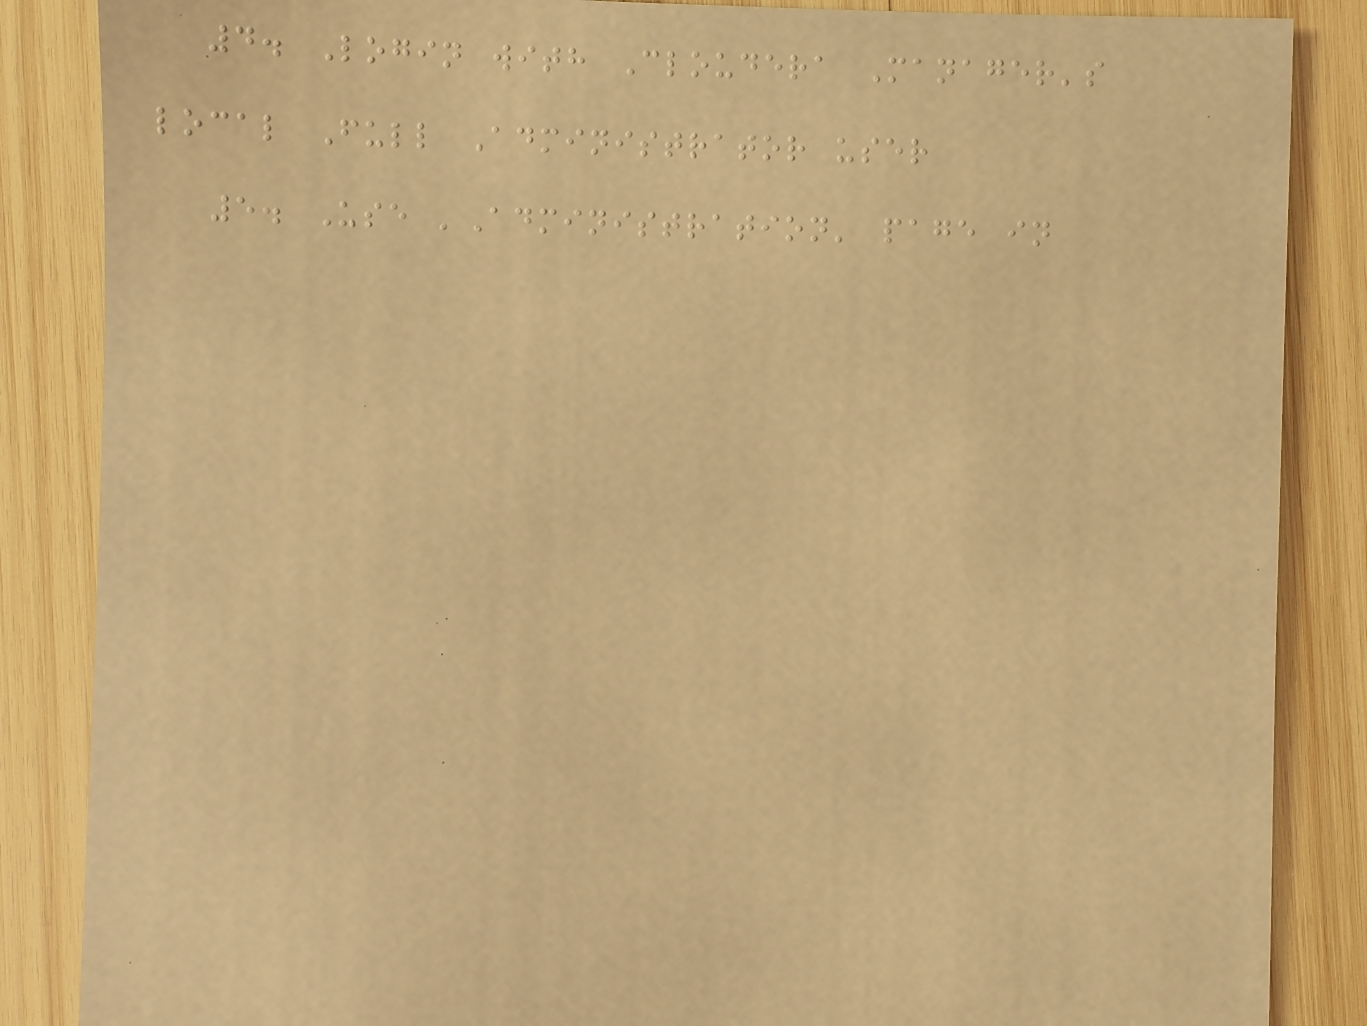4. Login with Cloudera Manager's
local Full Administrator user
5. Use 'Administration' page in
